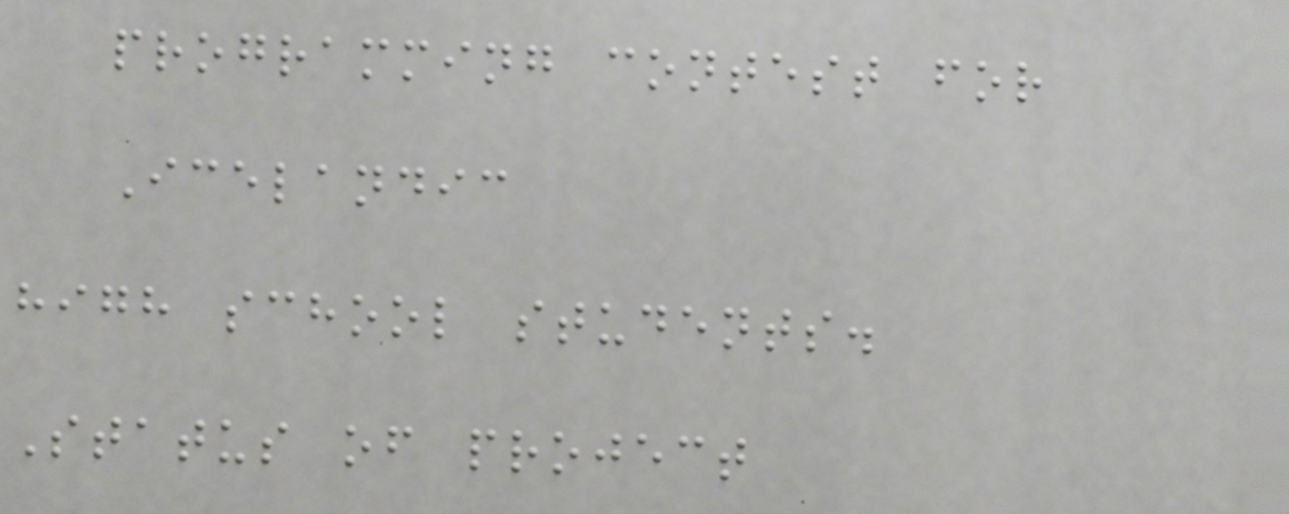programming contest for
Icelandic
high school students.
Status of project
